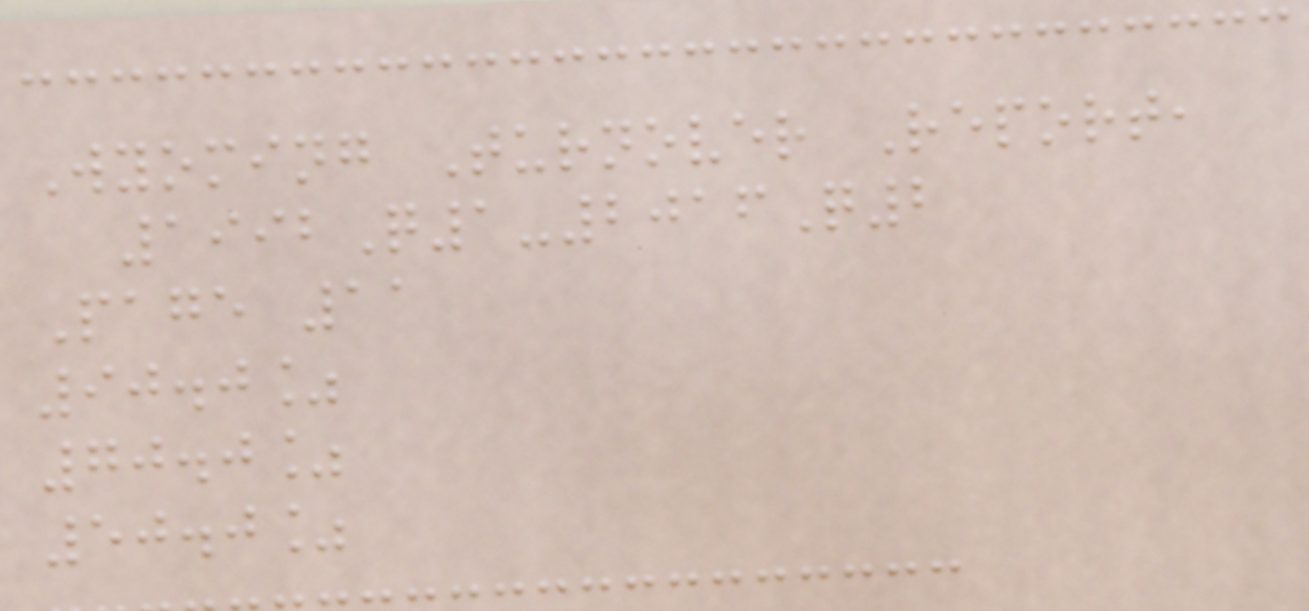Wyoming Turnover Report,
1992Q1-2016Q2
Page 11
90.0%
70.0%
50.0%
